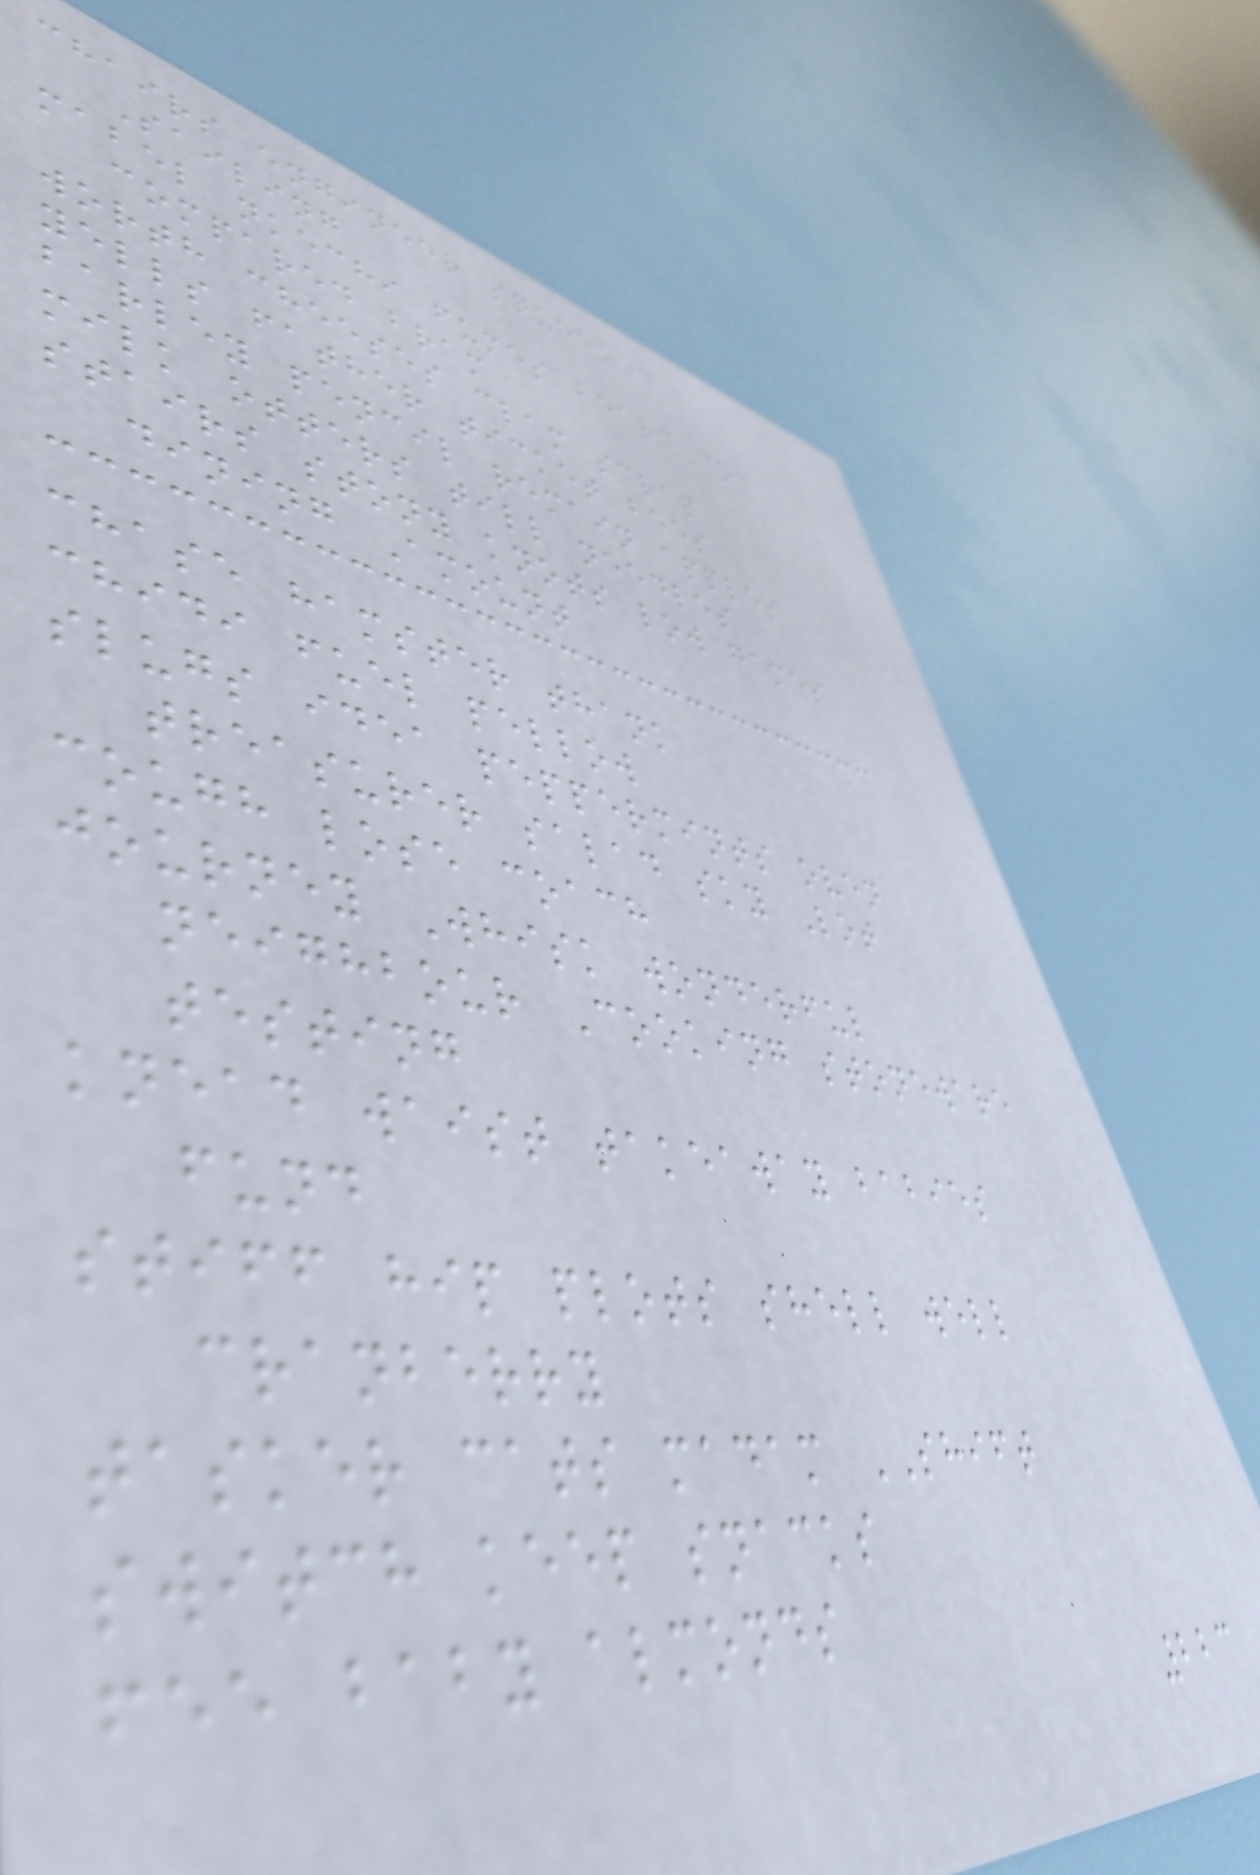chairs engineer squeezed
Sailing
mabel nkechi fumes beard cod
compared bram
worth cheeses clam scrap
yells father ticket bees
barley pencil remain apples
milk otters till needles
stairs stony knots low games
dining Amount
chase hamster thank
chidi fuel pellow
slugs idea peppermints oven
treasurer salad sky Lot
cough lose coach
journey Whisk wonderful
neighbour Cooking stoneware
testing
knead waist takeaway babies
fund
stiff hip plots shell well
cranberry
tasker cats madam SHIFT
switch keep snacks
fee baby almonds
223
